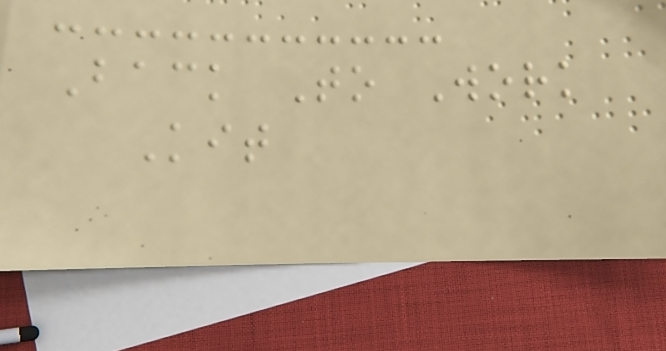Back To Work
Kit
